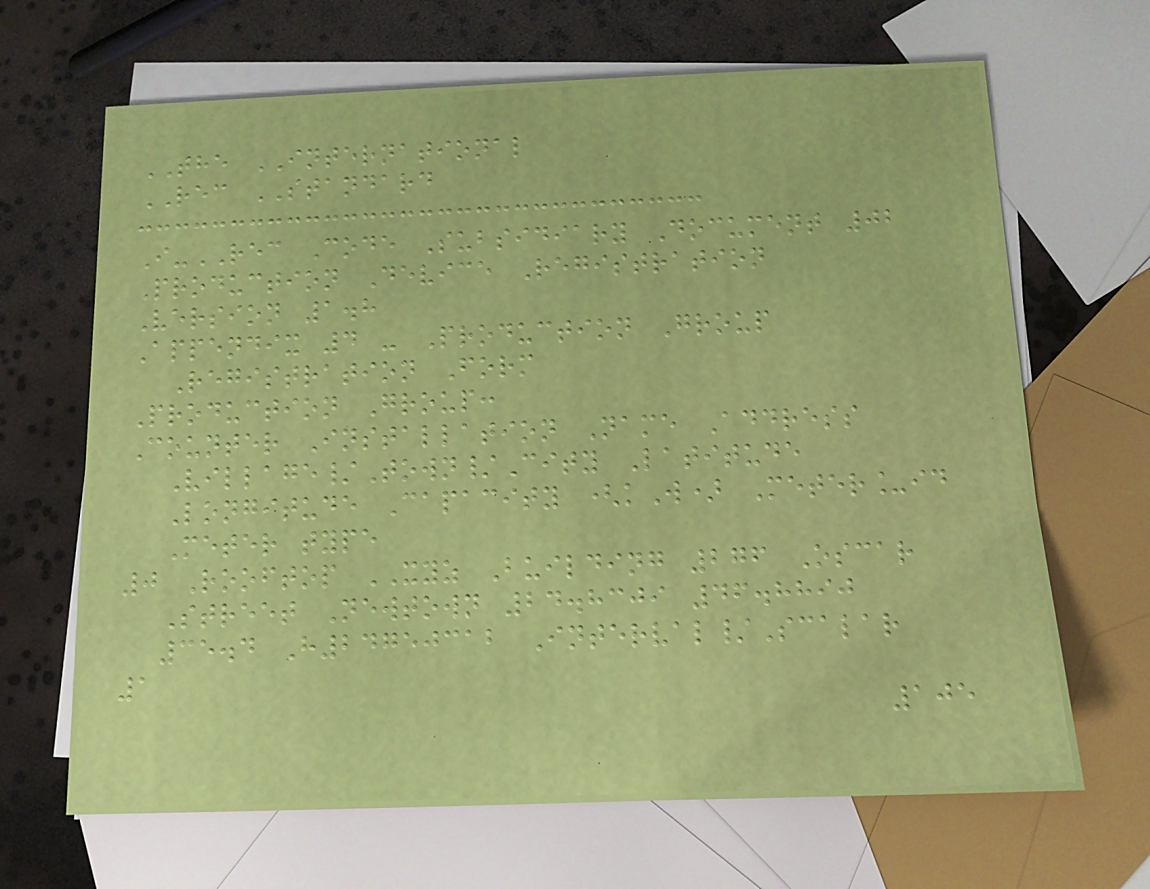THE INTERNATIONAL
REC STANDARD
I-REC Code Subsidiary Document 02
Production Device Registration
Version 1.8
Appendix 4 - Production Group
Registration Form
Production Group:
Counter Installation Name Address
Village/Town/City Latitude
Longitude Capacity (kW) Meter_id
Meter type
0 Rooftop XYZ Building 276 Oscar
Street Newtown 24.8309 46.8890
35.4 H24750312 Interval/Scalar
1
105
